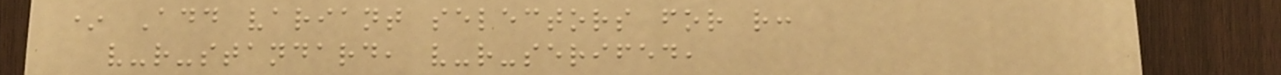* Add variant selectors for r:
v-r-standard, v-r-serifed,
